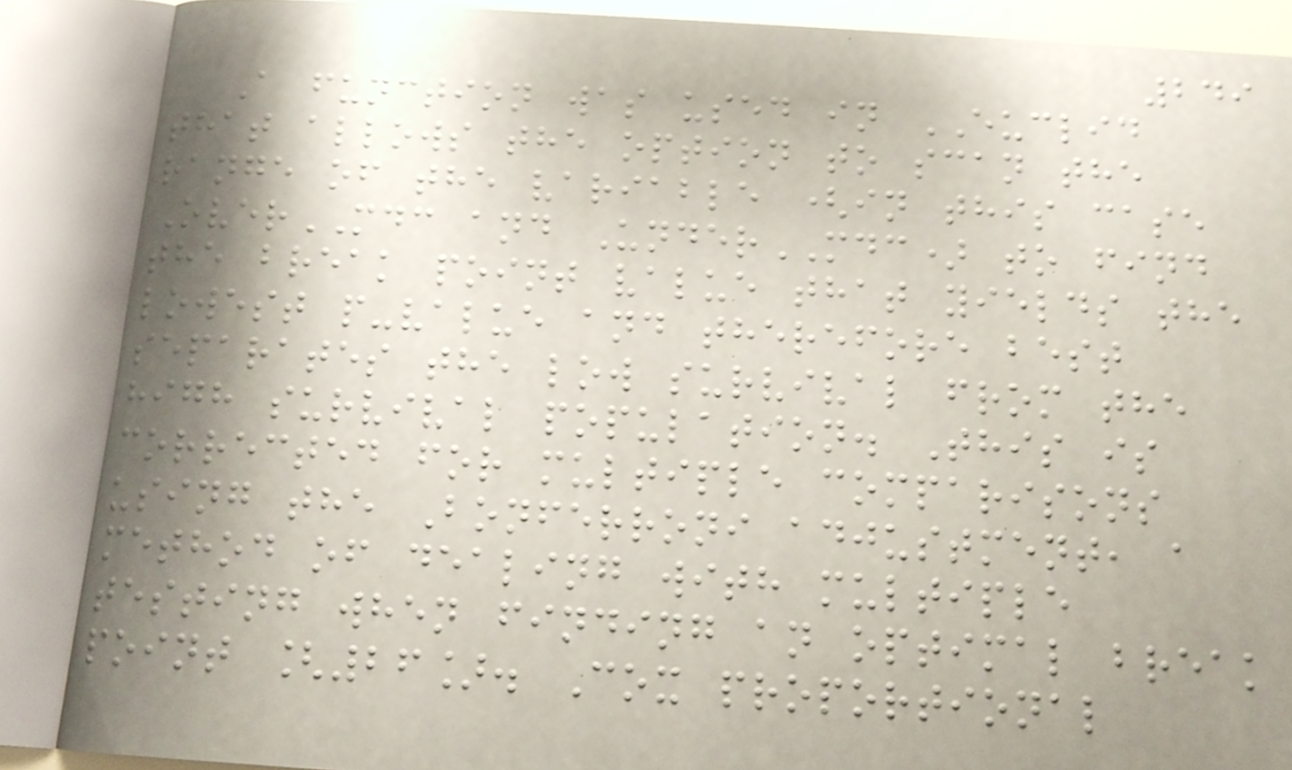249
A function was used in EUCLID
that allows the option to scan the
range of the variable (in this case
OverMDC and UnderMDC) to find
the break point value that yields the
lowest p-value and therefore best
separates the low survival from the
high survival population. This is
corrected for multiple comparisons
using the Bonferroni adjustment, a
method of dealing with multiple
testing when finding an optimal break
point [26]. Cox proportional
